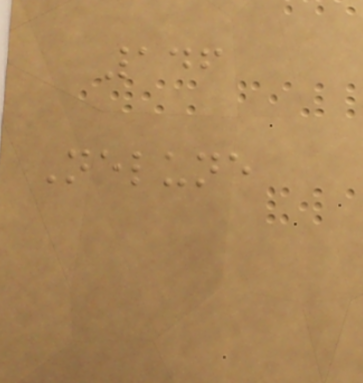146
Nelune
